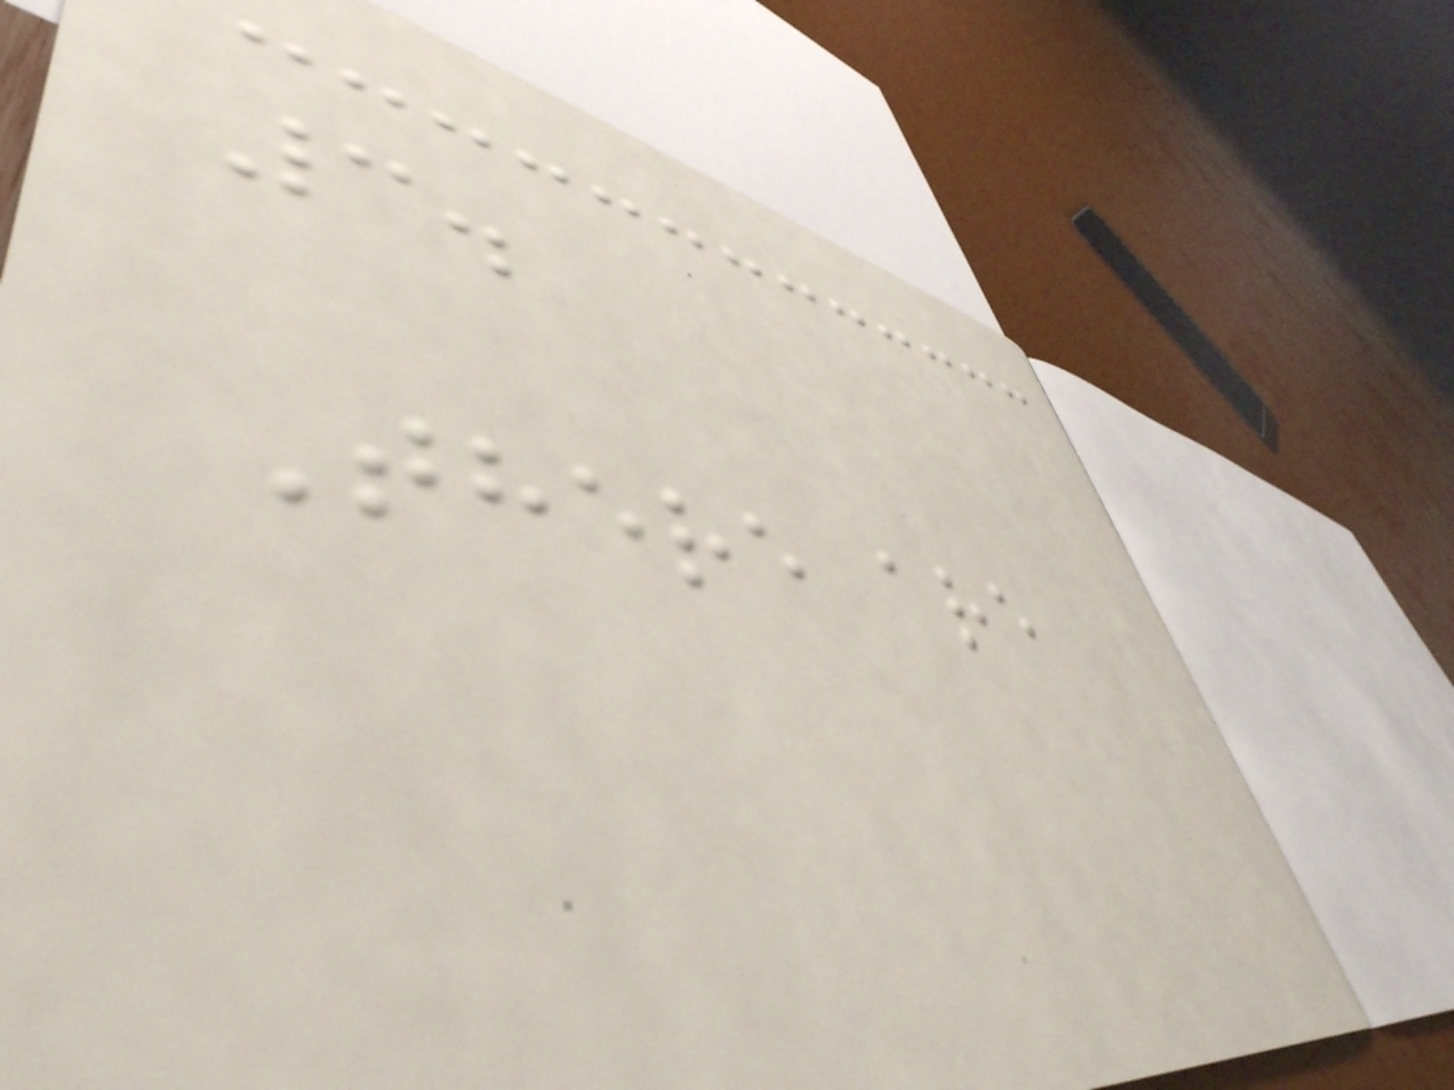3.
There are
